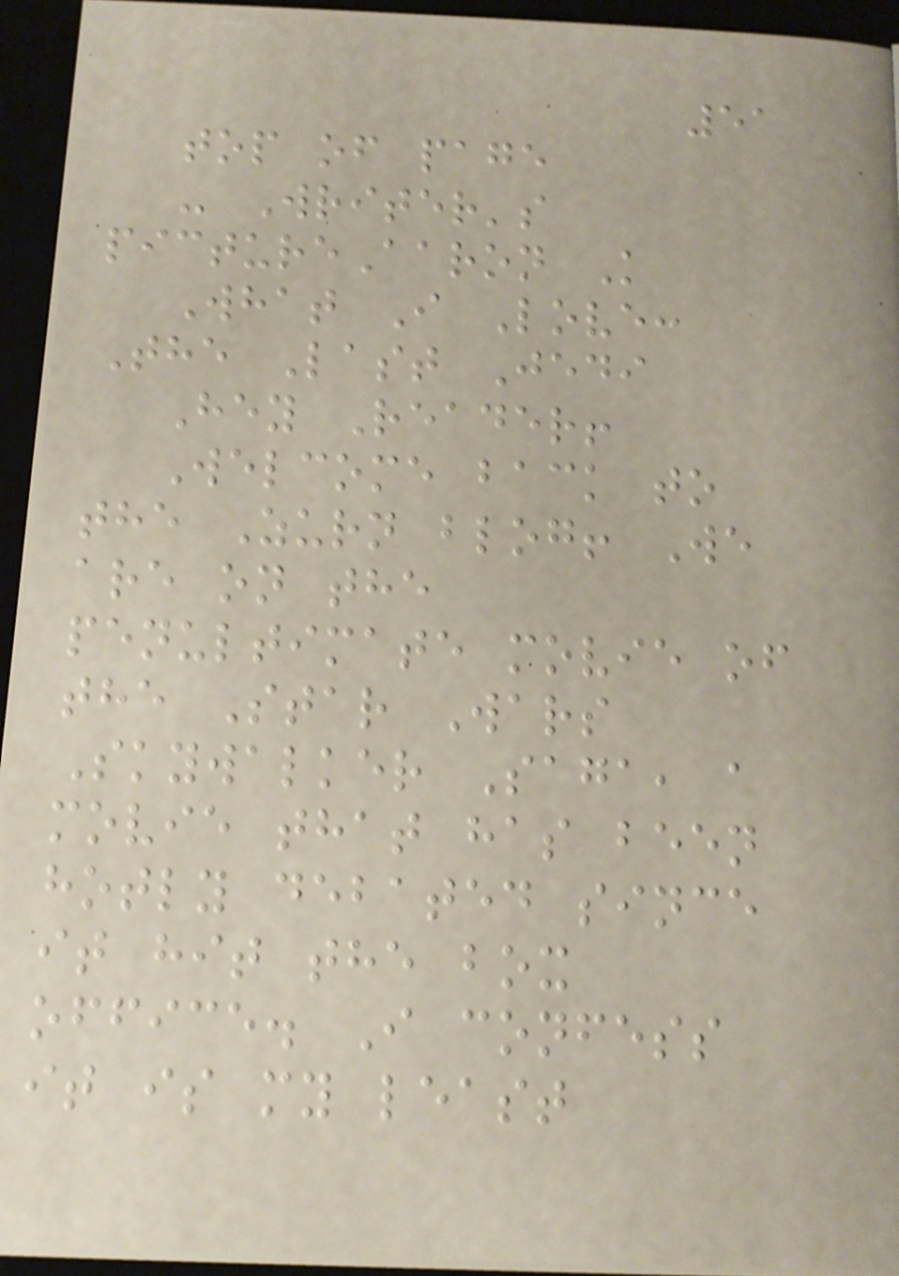51
top of page
- Writer's
pictureAaron K
What I Love:
The Last Jedi
Hey Reader!
Welcome back to
the Zurn blog! We
are on the
penultimate movie of
the Star Wars
Skywalker Saga, a
movie that has been
hotly debated since
it hit the box
office. I confess
it is my least
